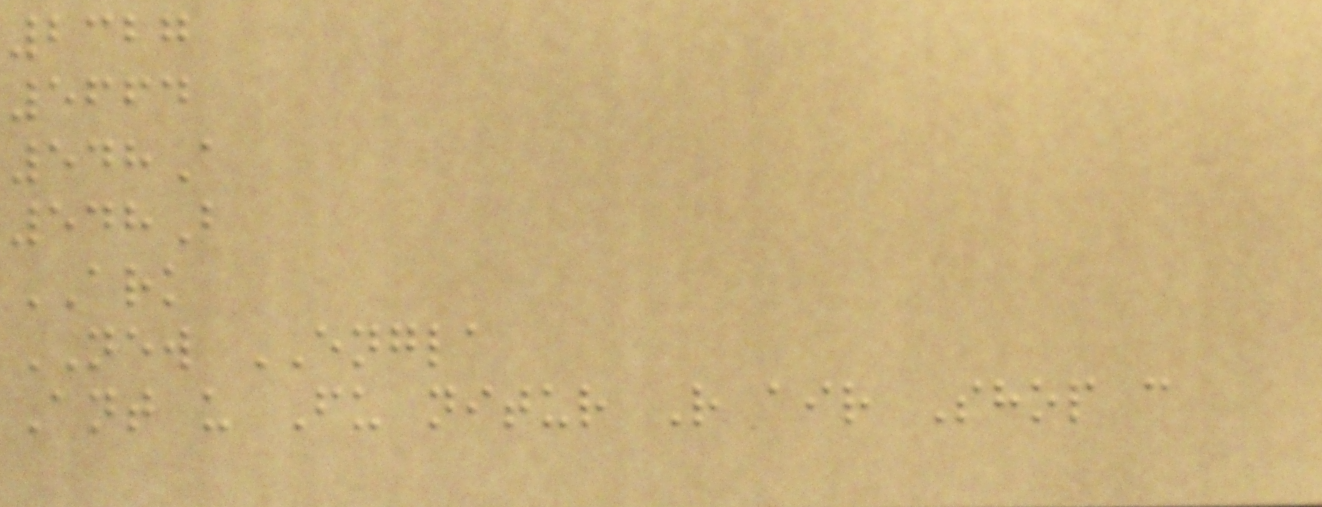2327
5664
548A
548B
ARK
NEW ENGLA
Ant u Fu nitur R air Shop c
